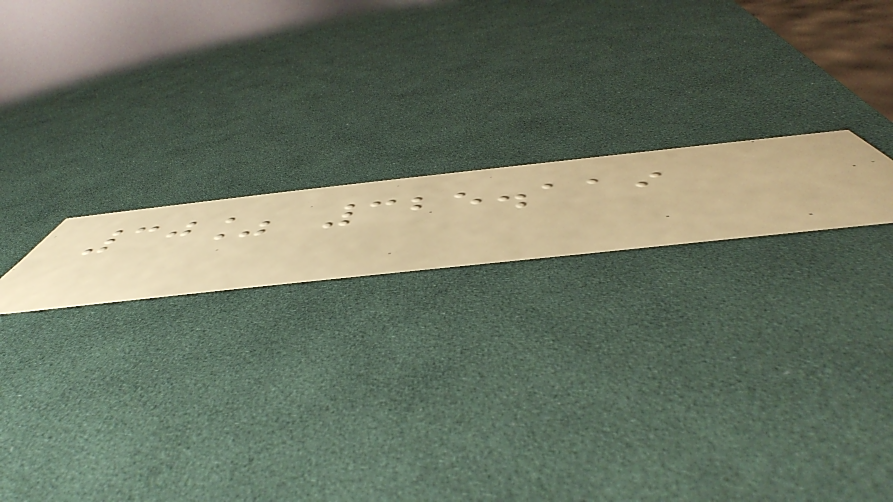30% 325.119
